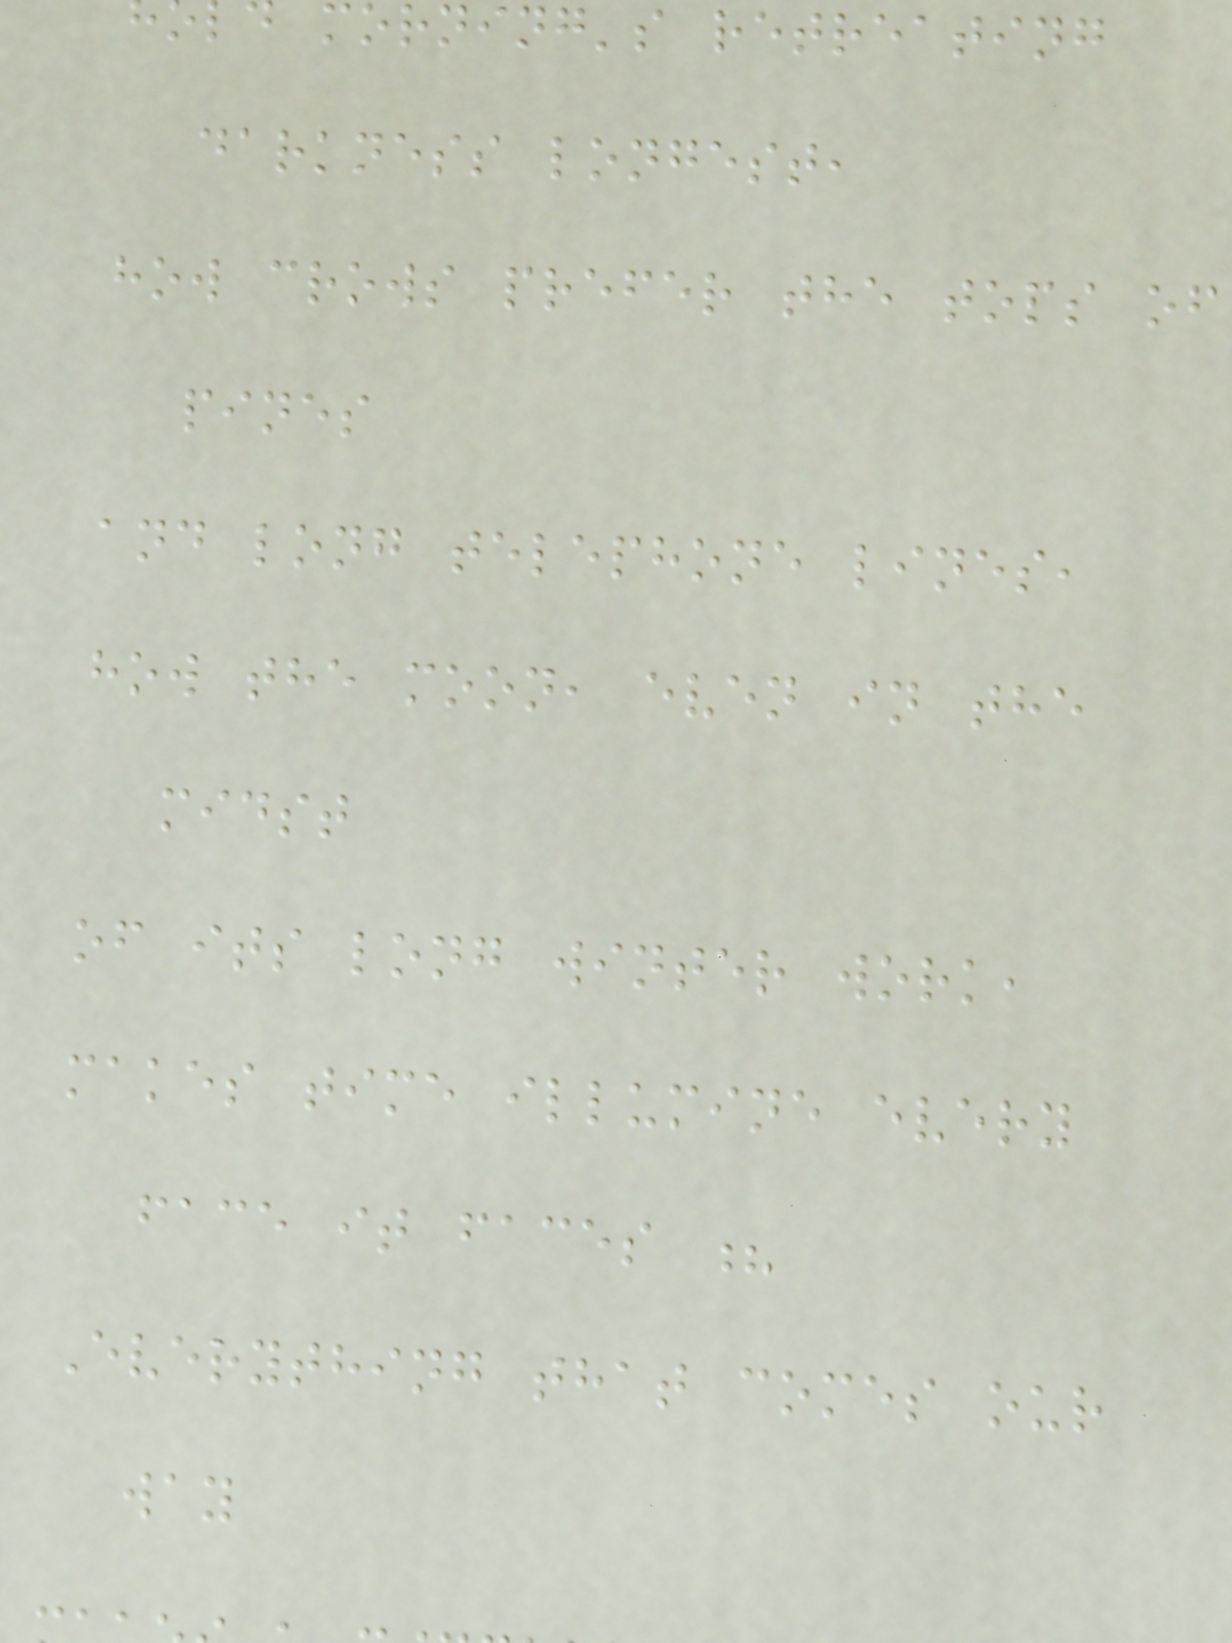morning's retreating
darkness longest,
how crows prefer the tops of
pines
and long telephone lines,
how the moon, even in the
midst
of its long winter work,
makes time illumine every
face it faces ?
Everything that comes our
way
